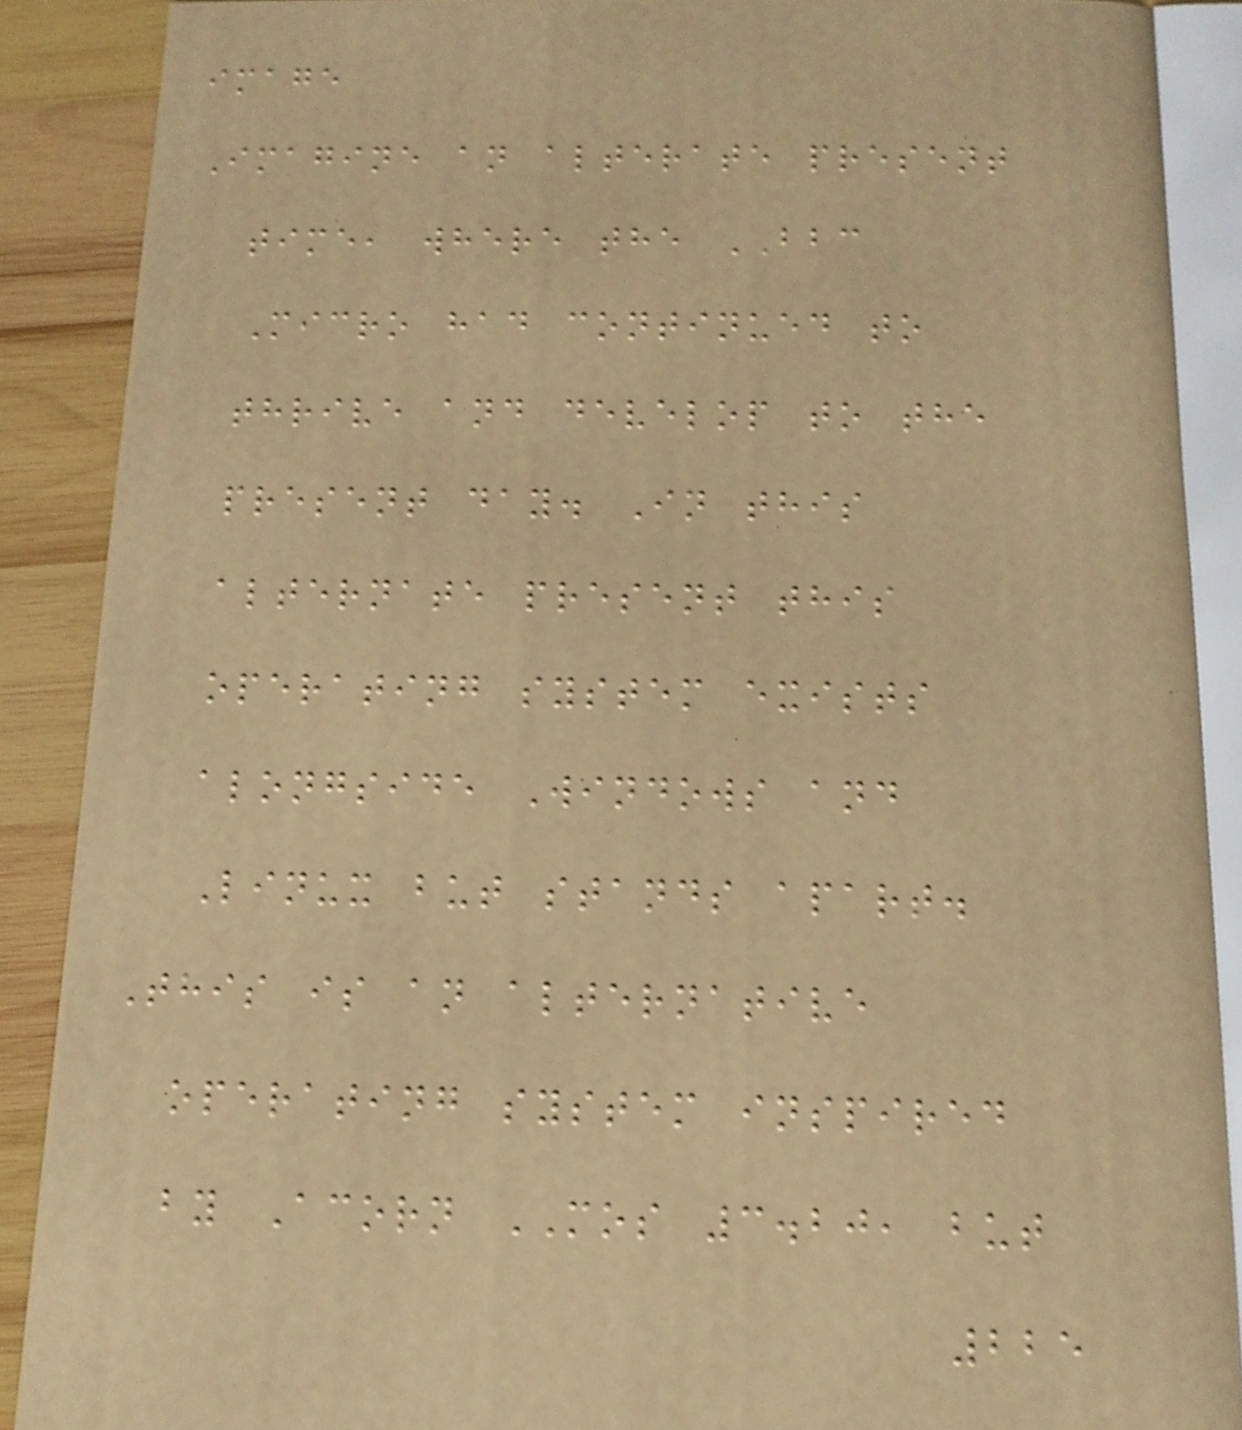image
Imagine an alterate present
time, where the BBC
Micro had continued to
thrive and develop to the
present day. In this
alternate present this
operating system exists
alongside Windows and
Linux but stands apart.
This is an alternative
operating system inspired
by Acorn MOS 3.20, but
225
